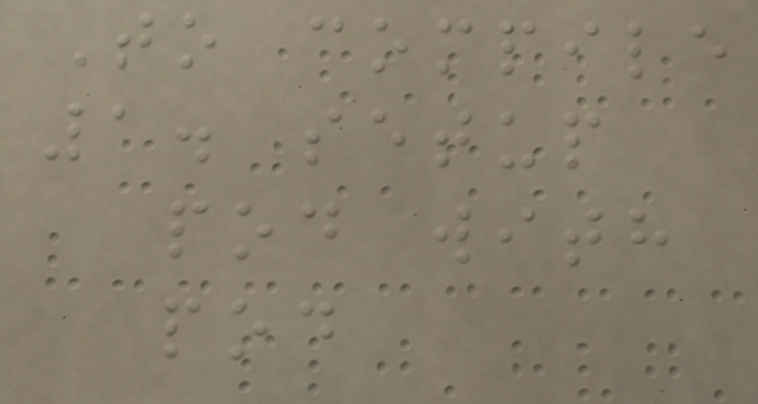To compile
1. setup
pod with
pod
